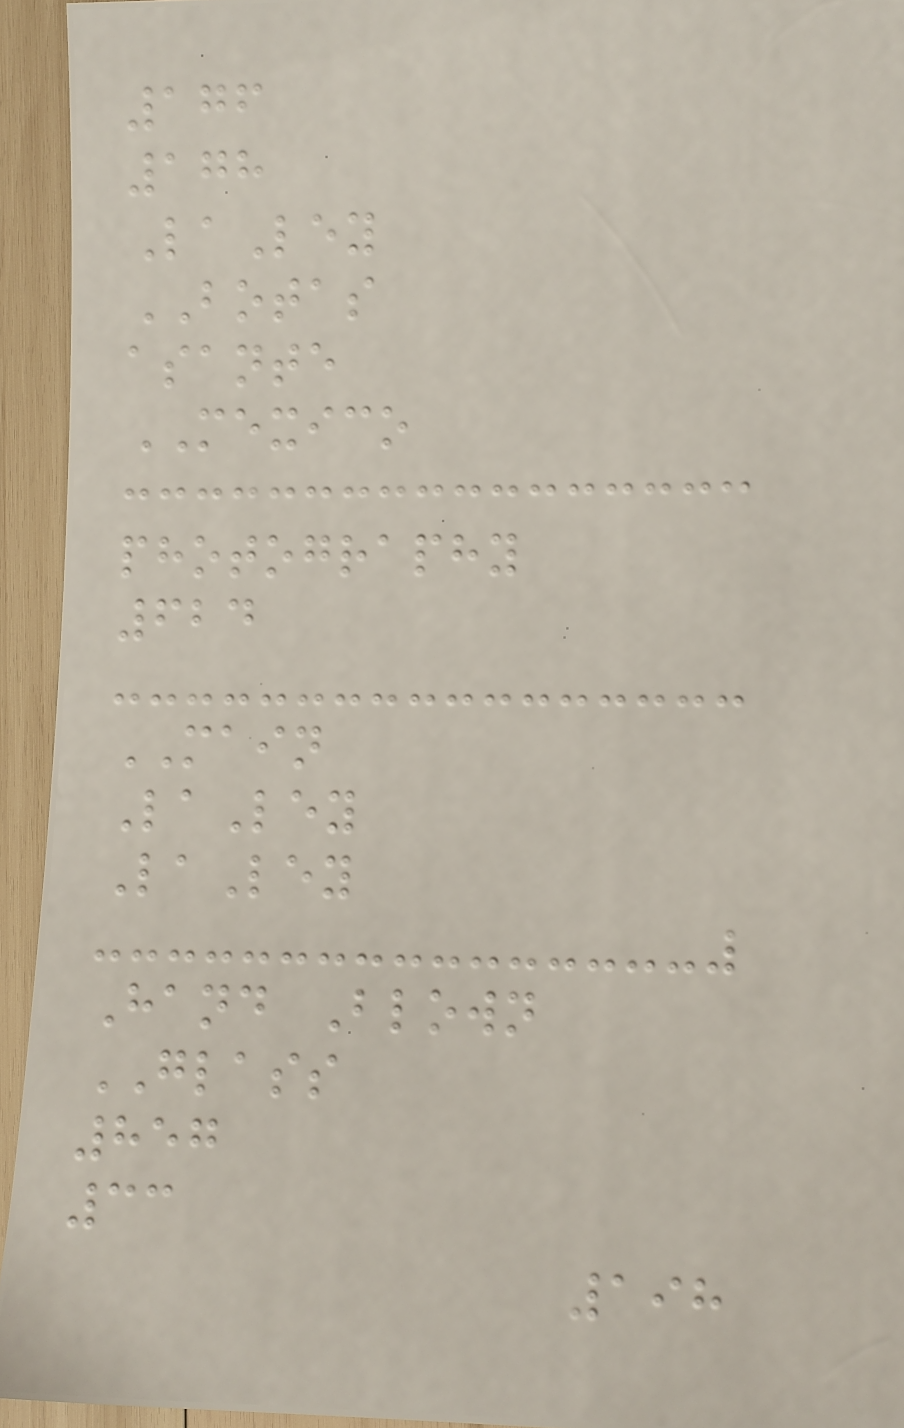176
178
LaLey
BOTAS
asante
MEXICO
photography
624
MAIN
LaLey
LaLey
Hand Blown
GLASS
857
33
198
